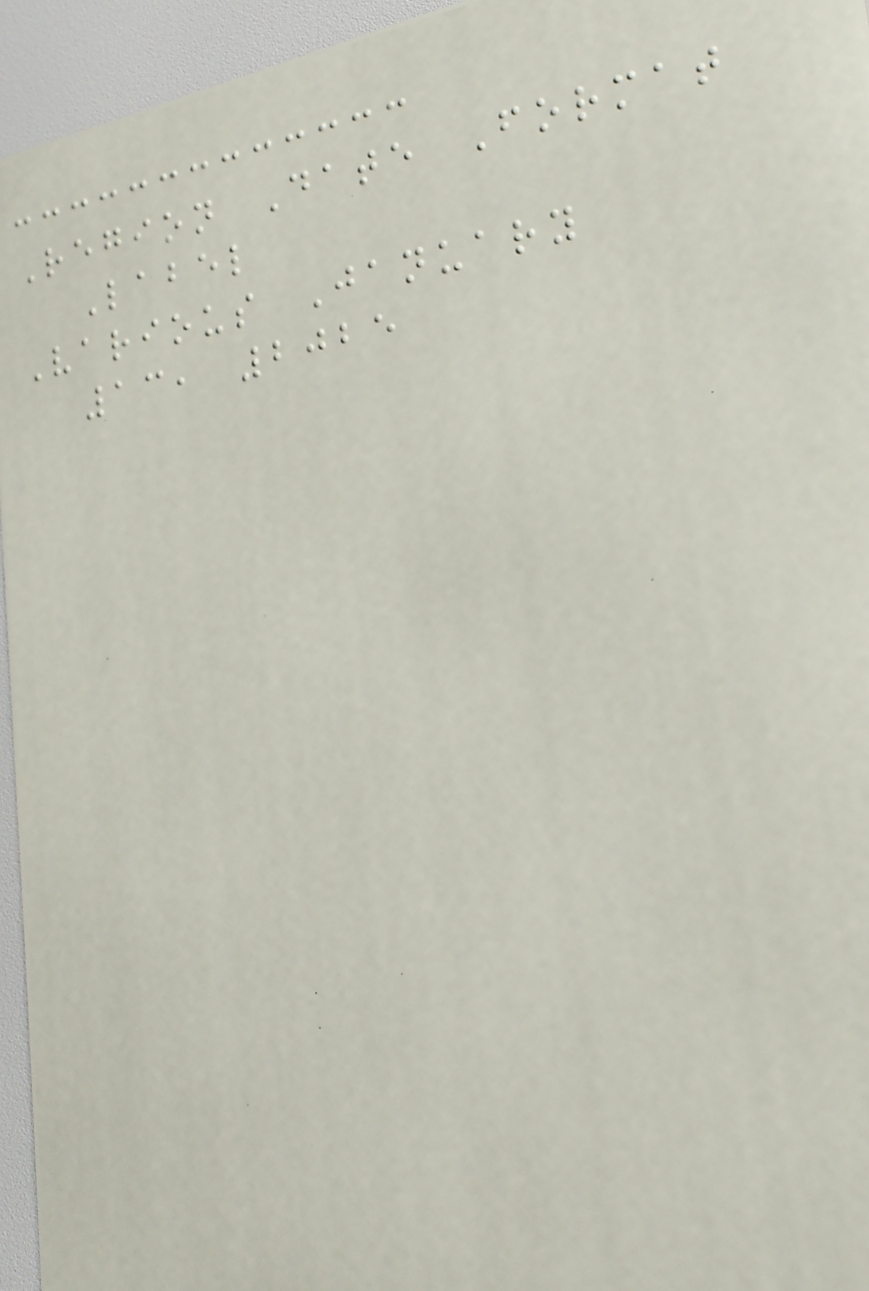Region Date Format
Label
Various January
13, 2025
